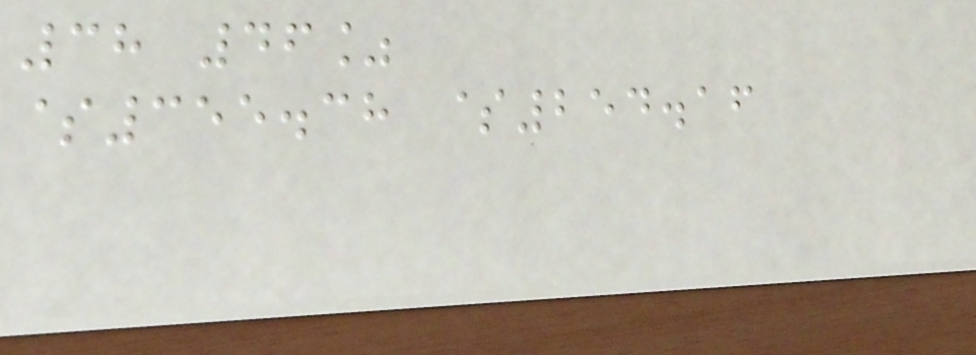38 46%
$355.38 $254.16
